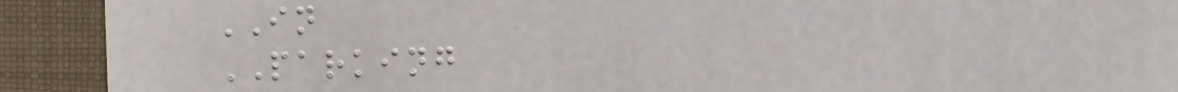IN
PARKING
